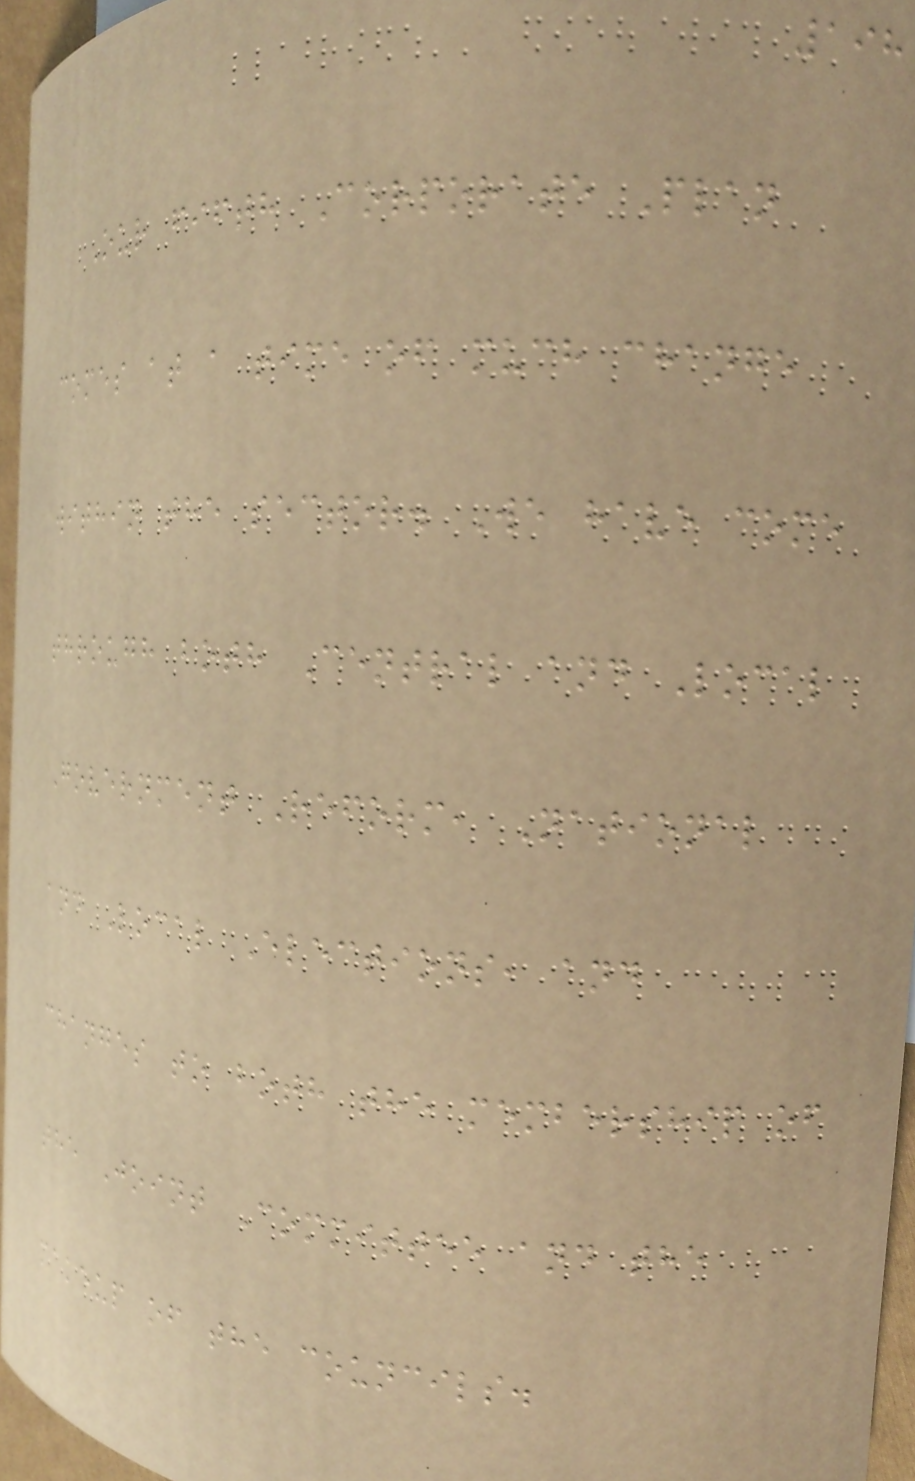198
Our fifth Corporate Plan
comes at a time of much change
within the sector. We have come
through both Central and Local
Government Reform, National
and Local Elections, and
changes to both the membership of
the Joint Committee and the
makeup of the councils.
